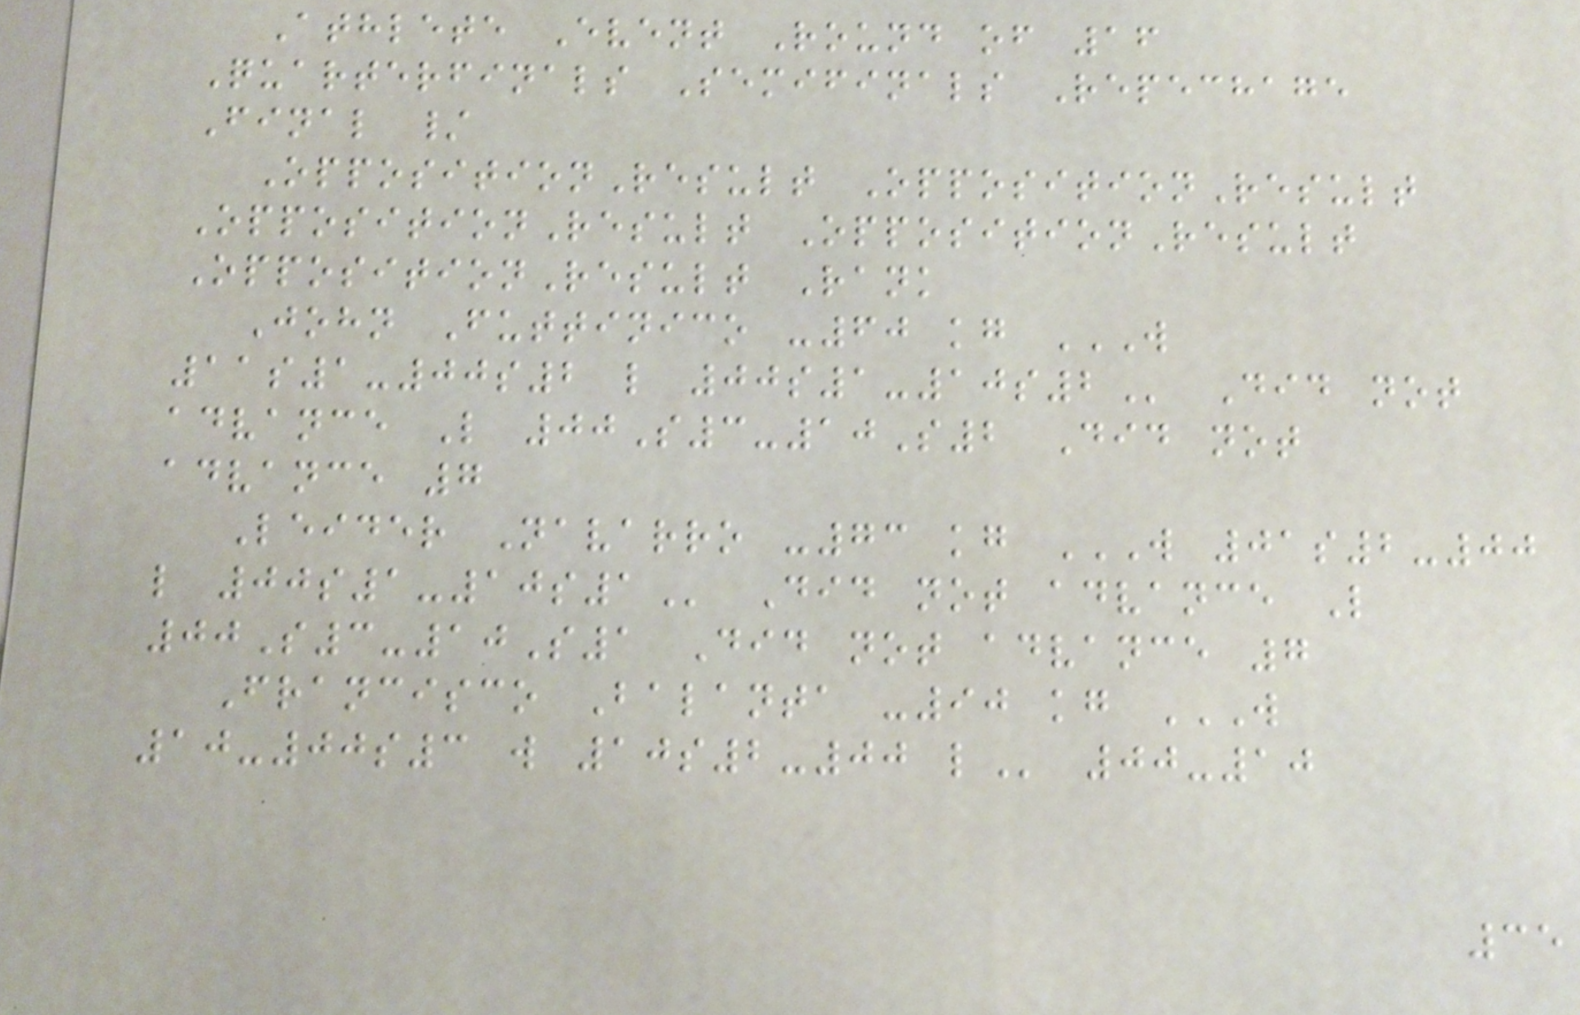Athlete Event Round of 16
Quarterfinals Semifinals Repechage
Final /
OppositionResult OppositionResult
OppositionResult OppositionResult
OppositionResult Rank
John Futtinico -60 kg W
11S1-00S2 L 00S1-10S2 Did not
advance L 00S3-10S2 Did not
advance 7
Leider Navarro -73 kg W 01S2-00
L 00S1-10S1 Did not advance L
00S3-10S1 Did not advance 7
Francisco Balanta -90 kg W
10-00S3 W 10S2-00 L 00-10
35
